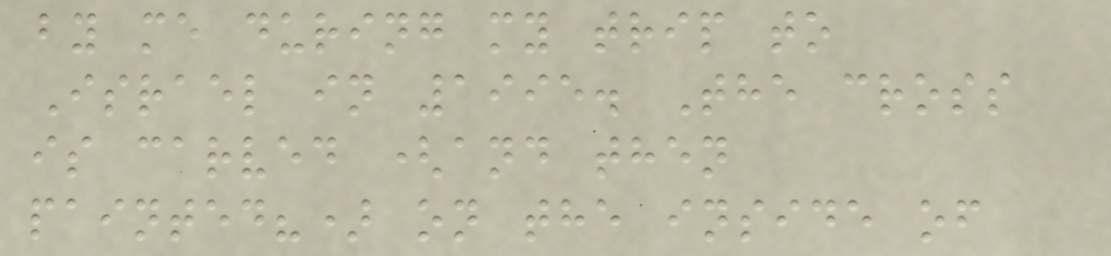by me during my trip to
Israel in 1995. The cross
is carved (and then
painted?) on the inside of
